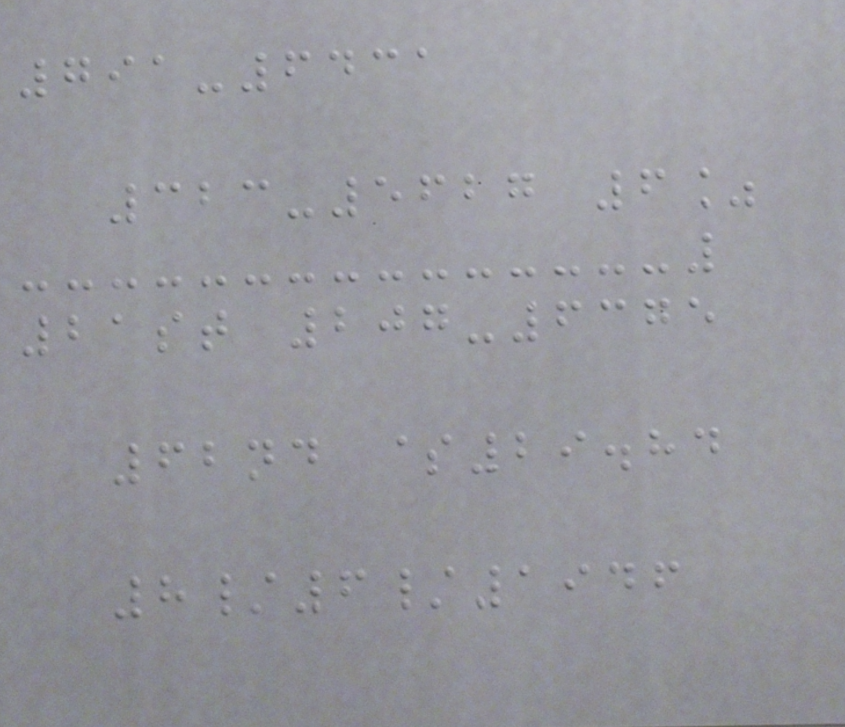791-6431
323-5627 6%
21st 207-6375
62nd $29.84
8/6/1946
